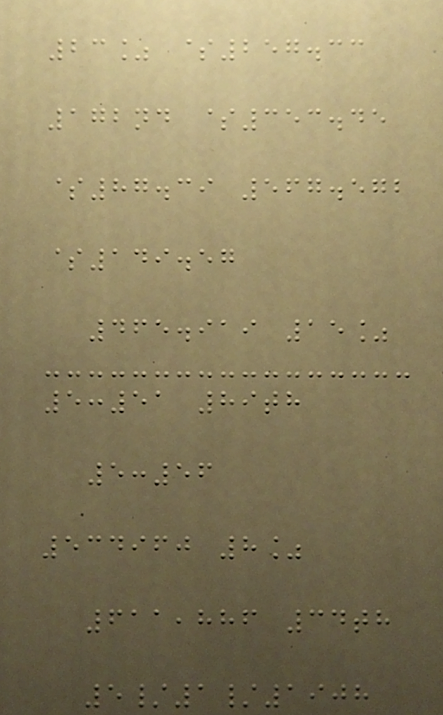23% $257.33
172nd $353.45
$87.39 567.572
$149.57
465.919 15%
5:51 89th
5:56
534960 8%
611,886 34th
5/1/1908
